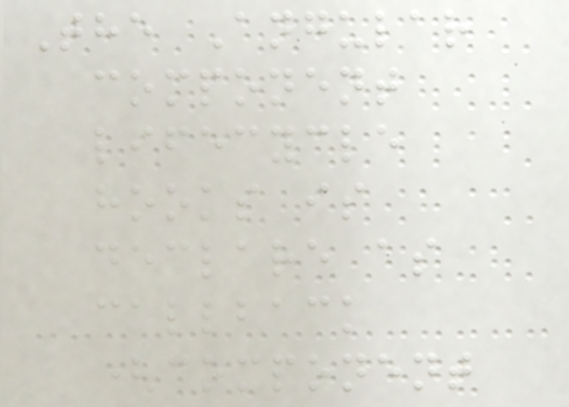The Angular
component
lifecycle
hooks is
declare as
callback
(component
